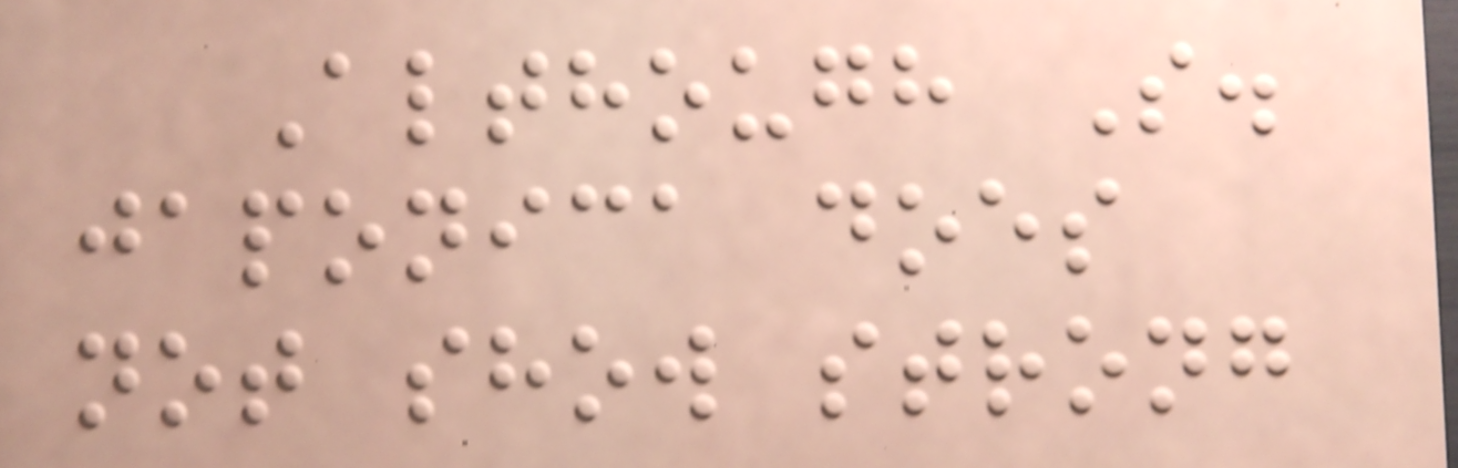Although S.
japonica does
not show strong
